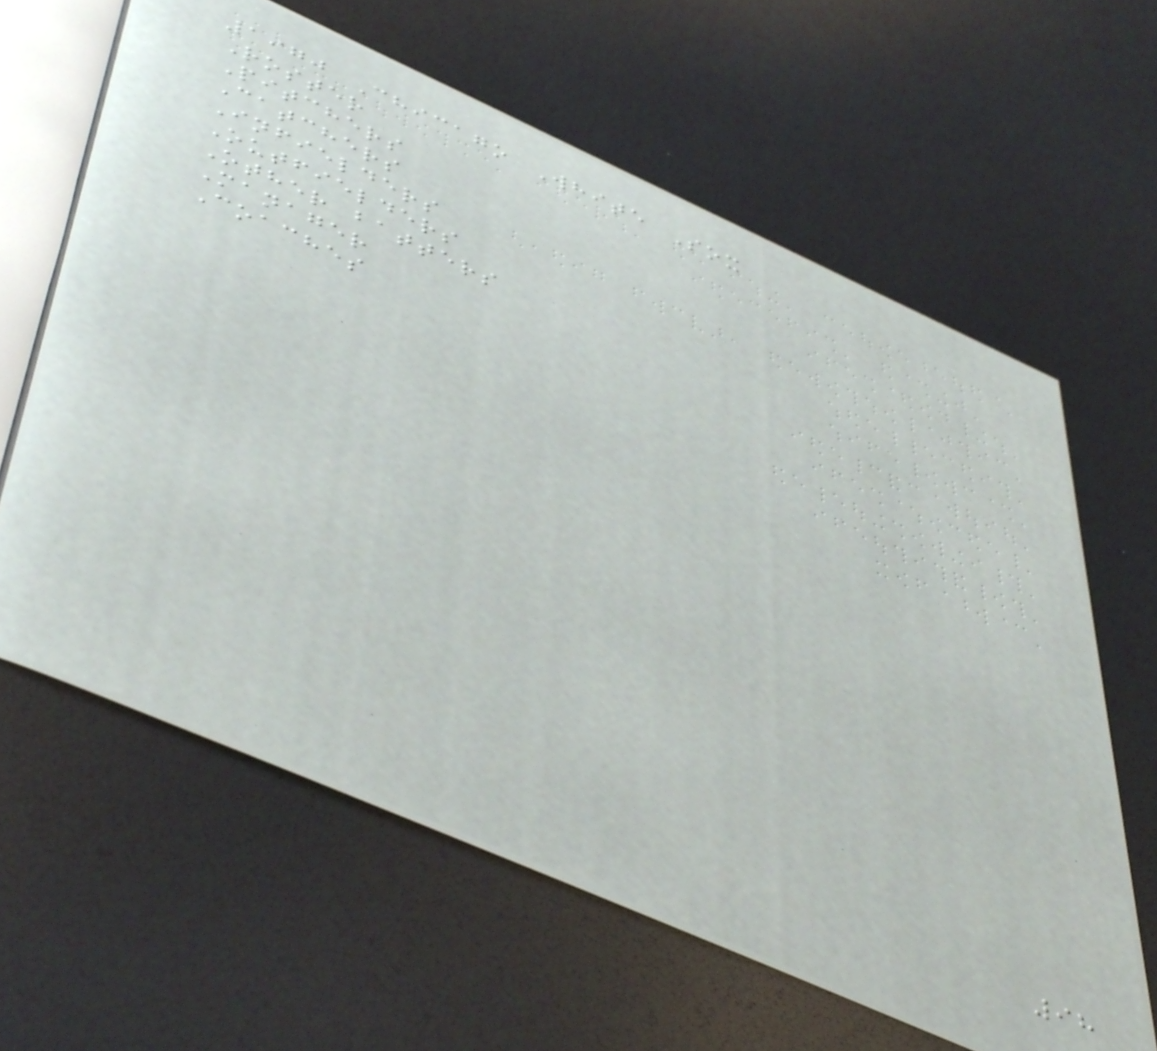1970 Chicago White Sox
Roster
Pitchers
Catchers
Infielders
Outfielders
Other batters
Manager
Coaches
98
